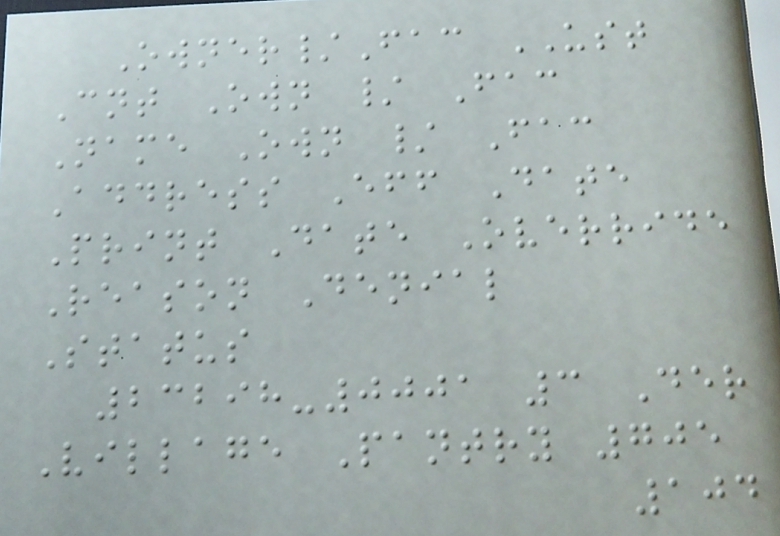Owner/Fac UST
Cnt Own / Fac
Name Own / Fac
Address Eff Date
Print Date Override
Reason Denial
Status
23298-0001 3 Der
Village Pantry 705
104
